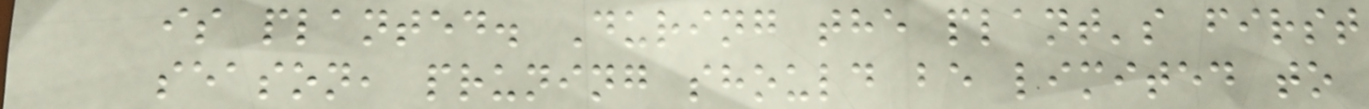is planted. During the plant's first
season, pruning should be limited to
